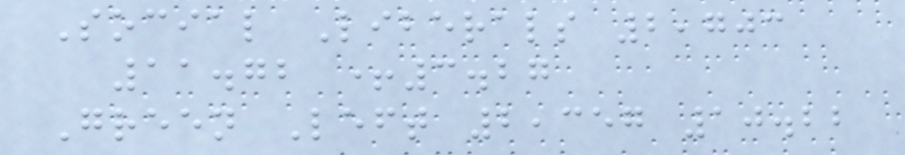Social Liberals 2,703
11.72 +3.27
Green Left 2,357 10.22
